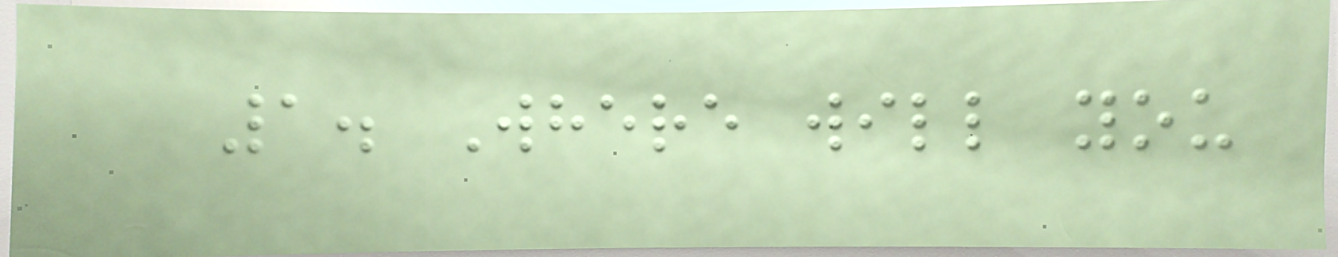1. Where will you
